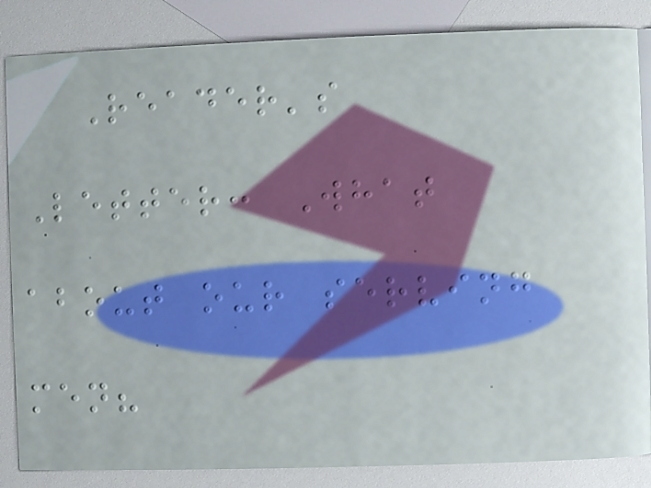Reader's
Letter: What
about our serving
men?
